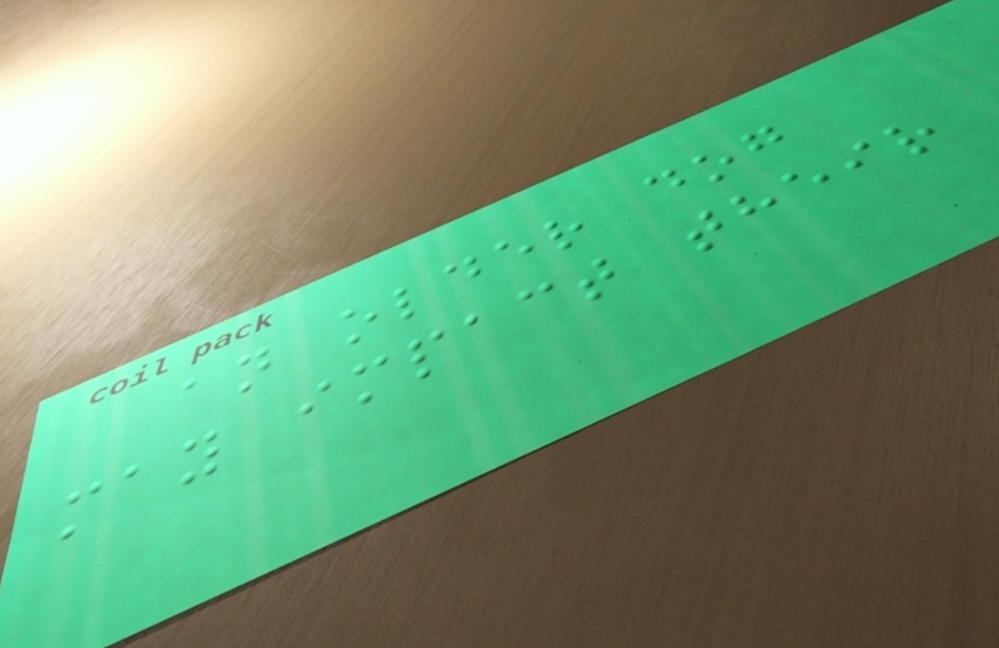an older dog
may impact their
